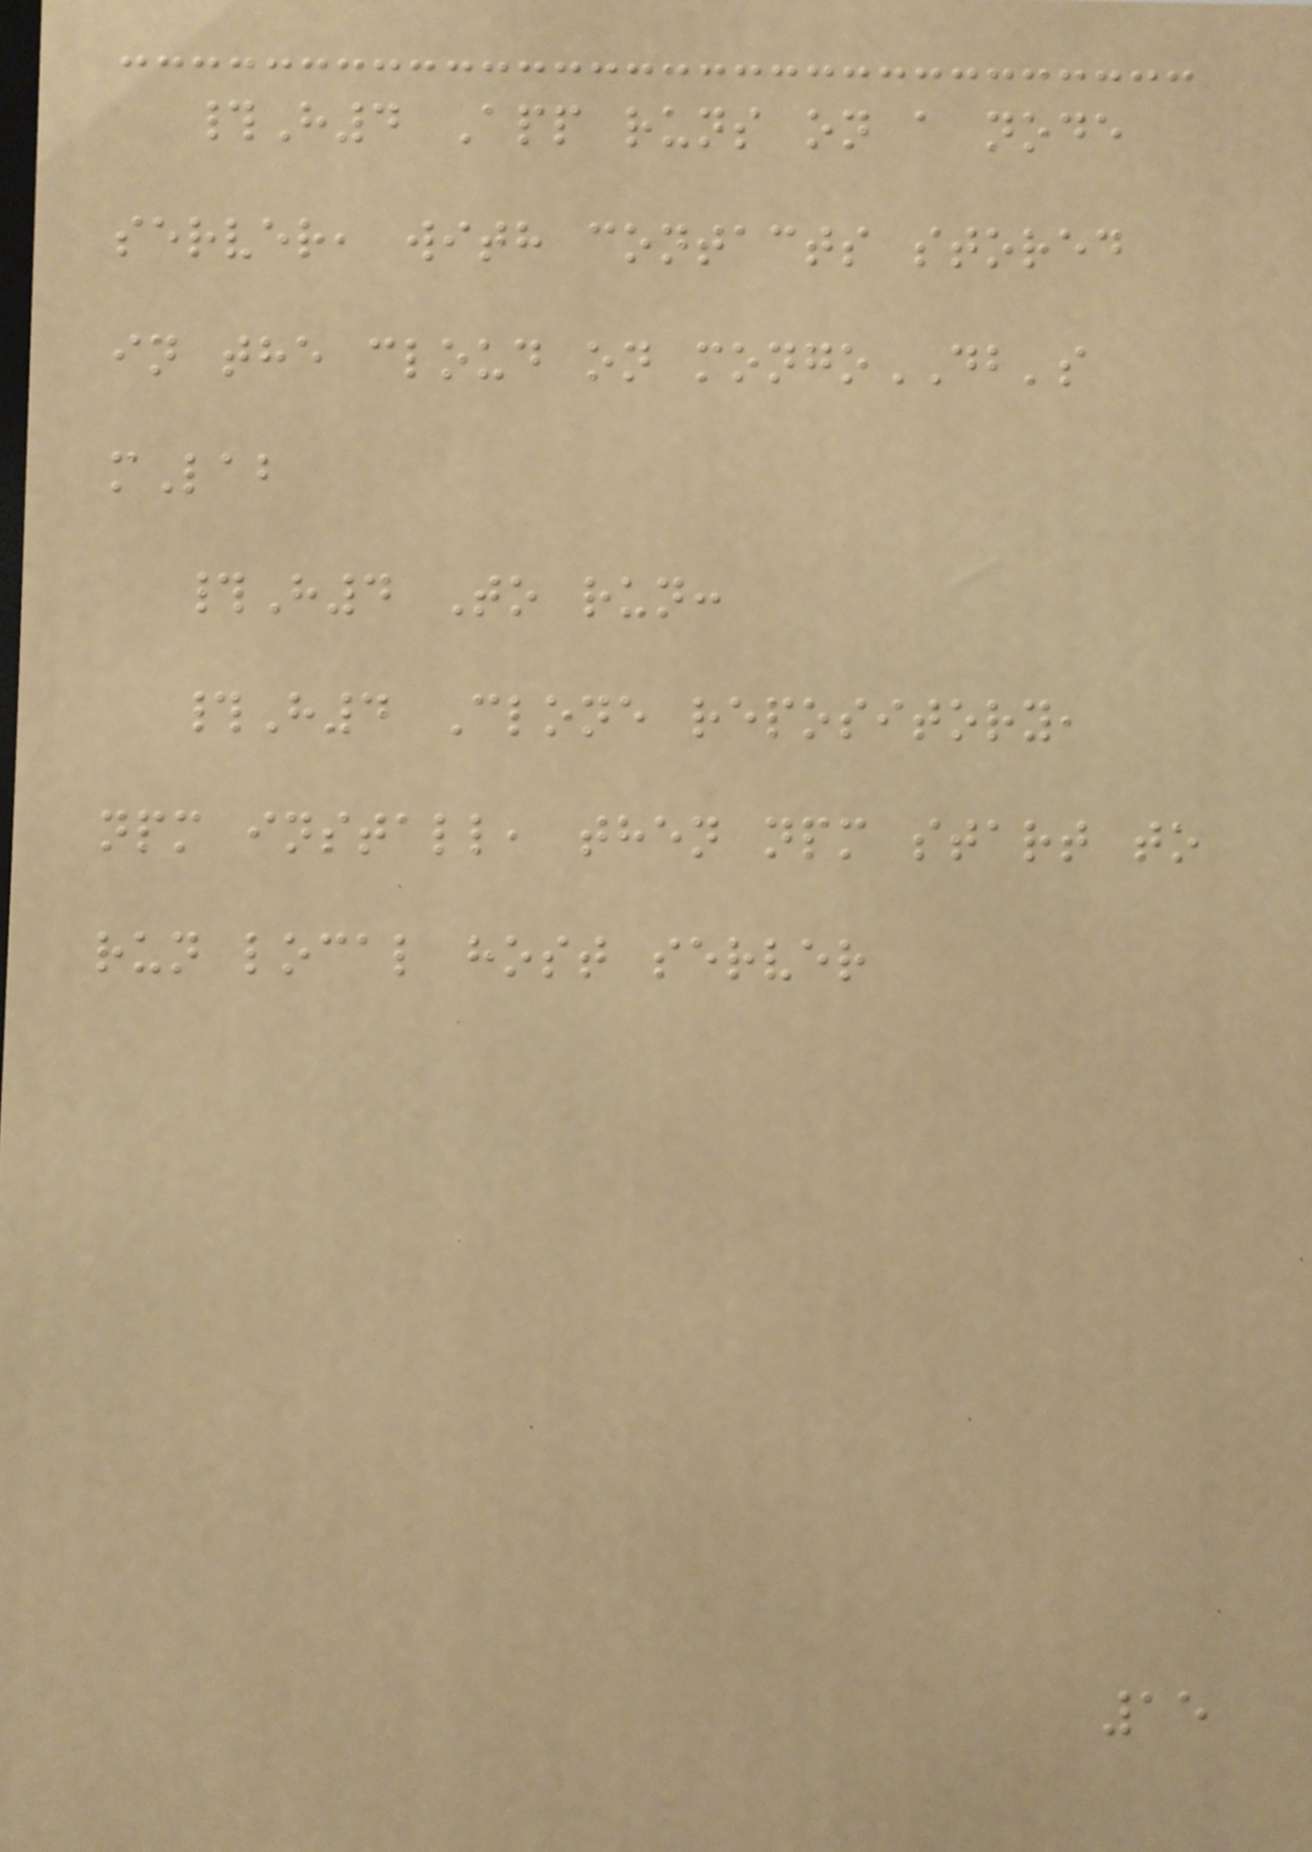#H4 App runs on a node
server, with contacts stored
in the cloud on mongoDB's
mLab
#H4 To run:
#H4 Clone repository,
npm install, then npm start to
run local host server
15
